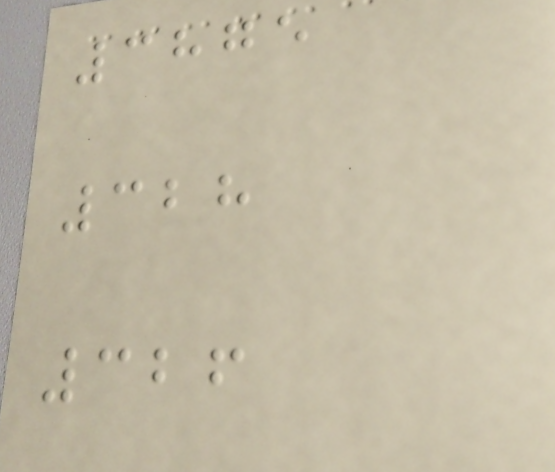3875
328
326
